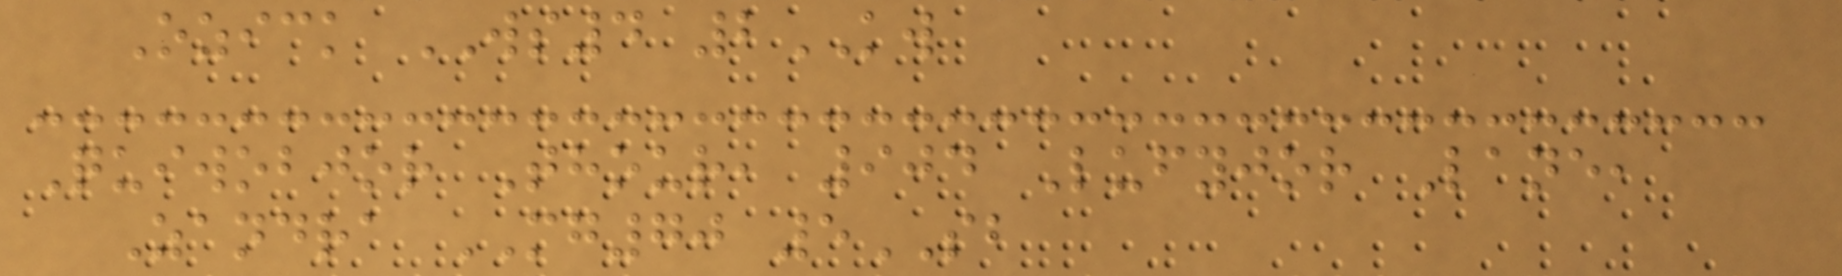Ozick WS4 2KW
Quiwobjor Thour, 904 Lufyjor Lane,
Zandra MG70 5SB
